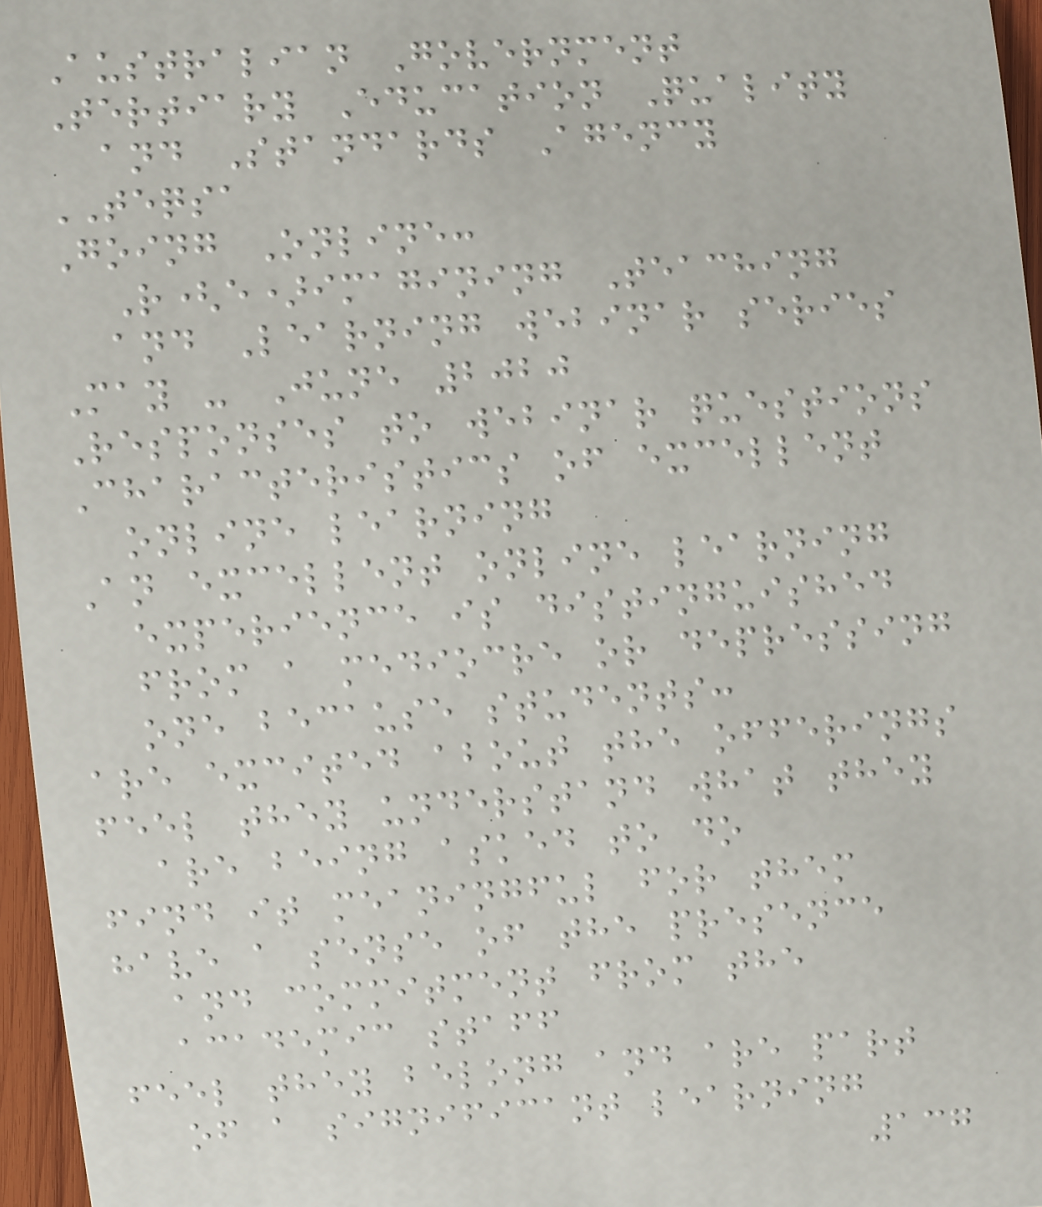Australian Government
Tertiary Education Quality
and Standards Agency
TEQSA
Going Online:
R(e)imagining Teaching
and Learning webinar series
May - June 2020
Responses to webinar questions
Characteristics of excellent
online learning
An excellent online learning
experience is distinguished
from a mediocre or depressing
one because students:
are excited about the offerings
feel they understand what they
are being asked to do
find it meaningful for them
have a sense of the presence
and commitment from the
academic staff
feel they belong and are part
of a significant learning
137
